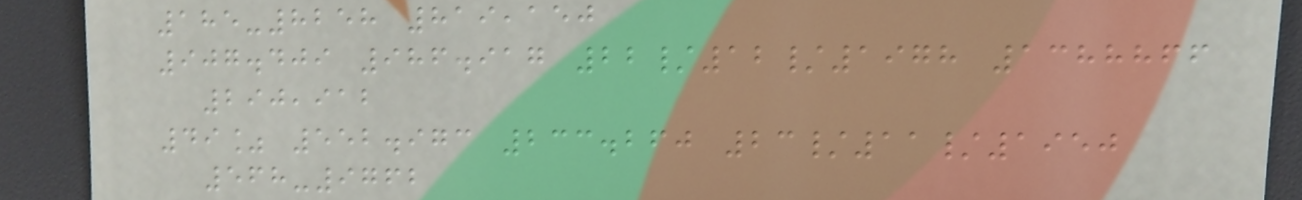185-8258 819,150
907.409 986.917 22/12/1978 1388866
290,912
49% 552.973 233.260 23/11/1950
568-9762
